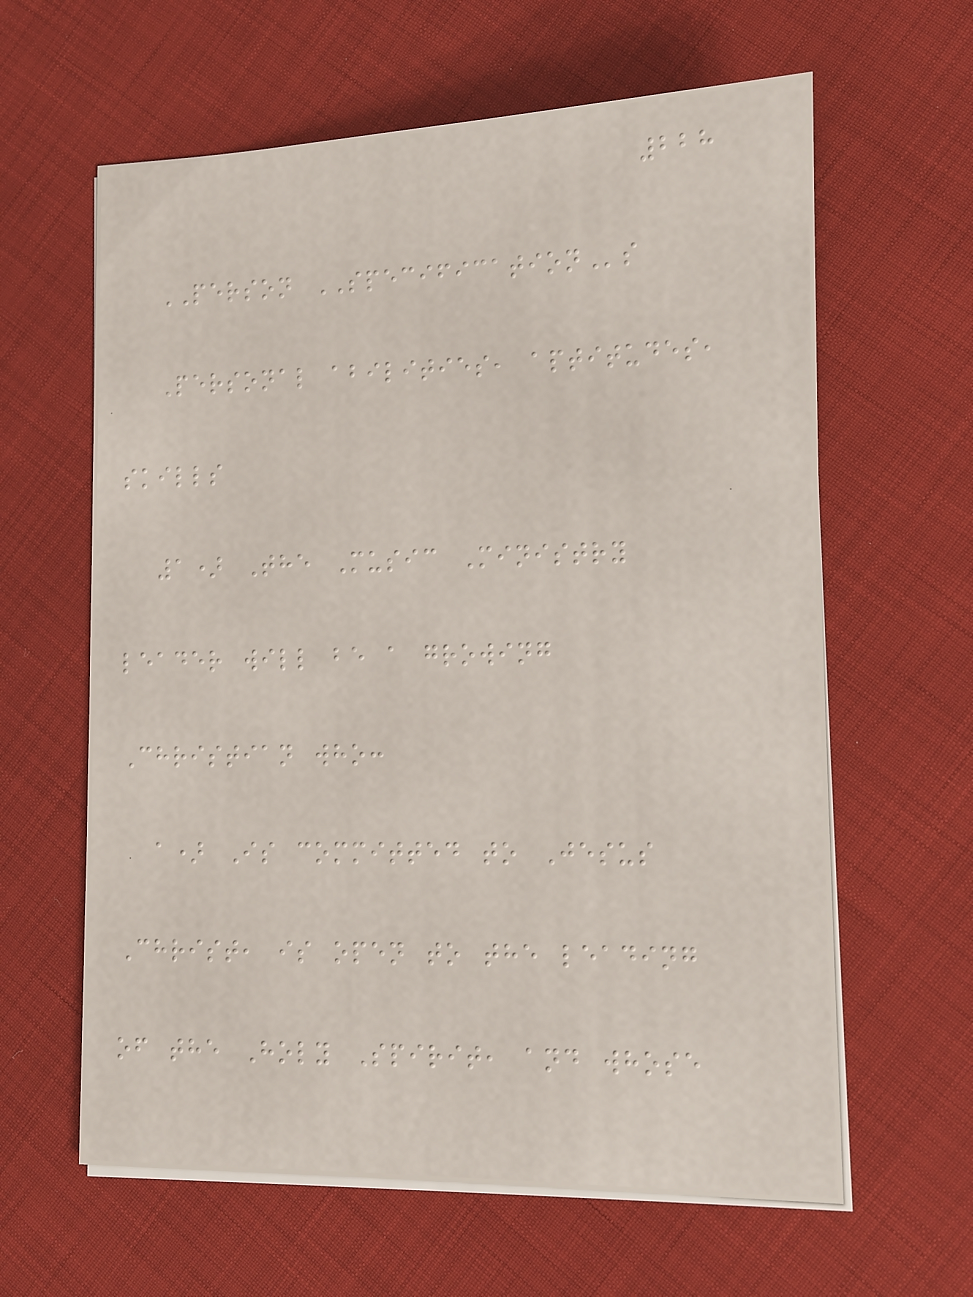228
PERSON SPECIFICATIONs
Personal abilities, aptitudes,
skills
1) The Music Ministry
leader will be a growing
Christian who:
a) Is committed to Jesus
Christ, is open to the leading
of the Holy Spirit, and whose
